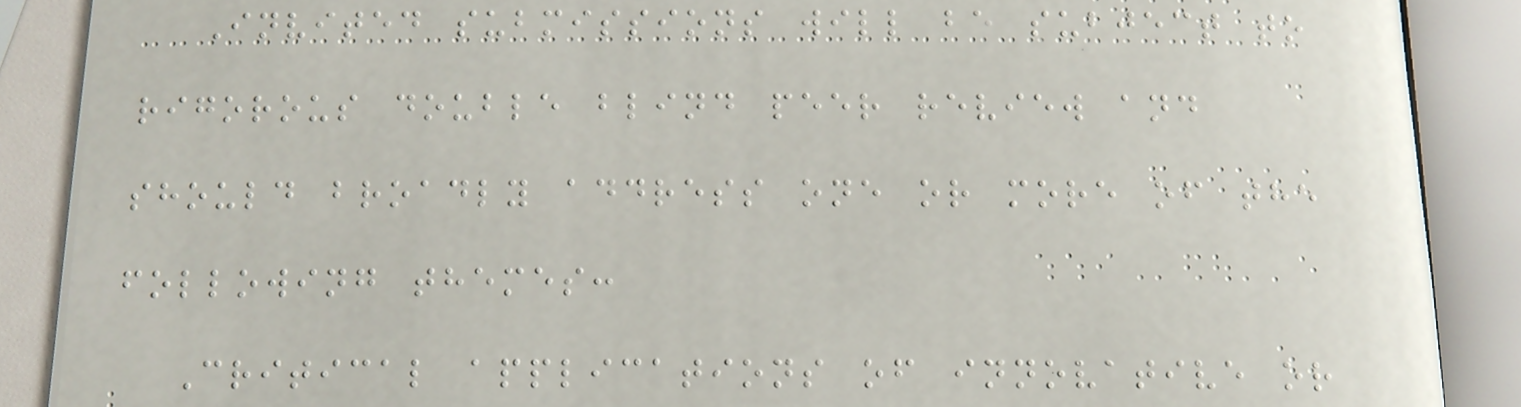Invited submissions will be subject to
rigorous double blind peer review and
should broadly address one or more of the
following themes:
Critical applications of innovative or
